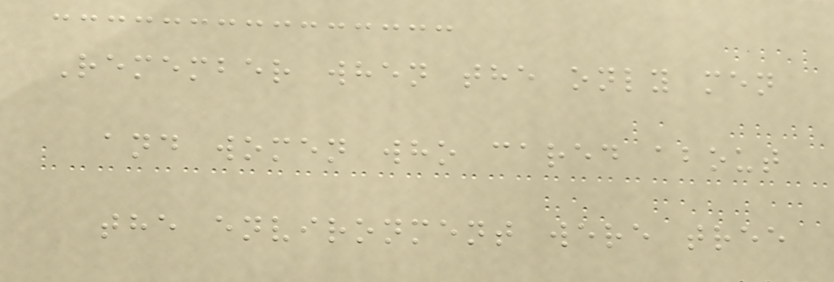Remember when the only men
and women who cared about
the environment were tree
